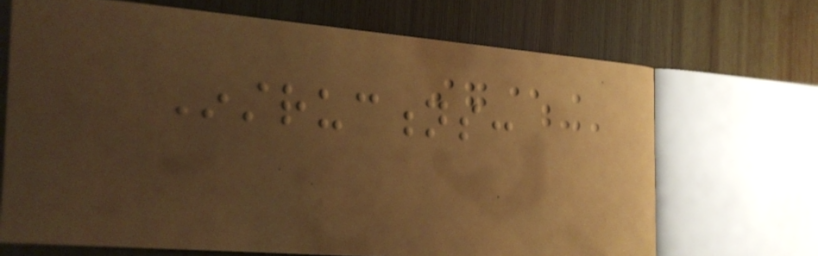Instructions:
